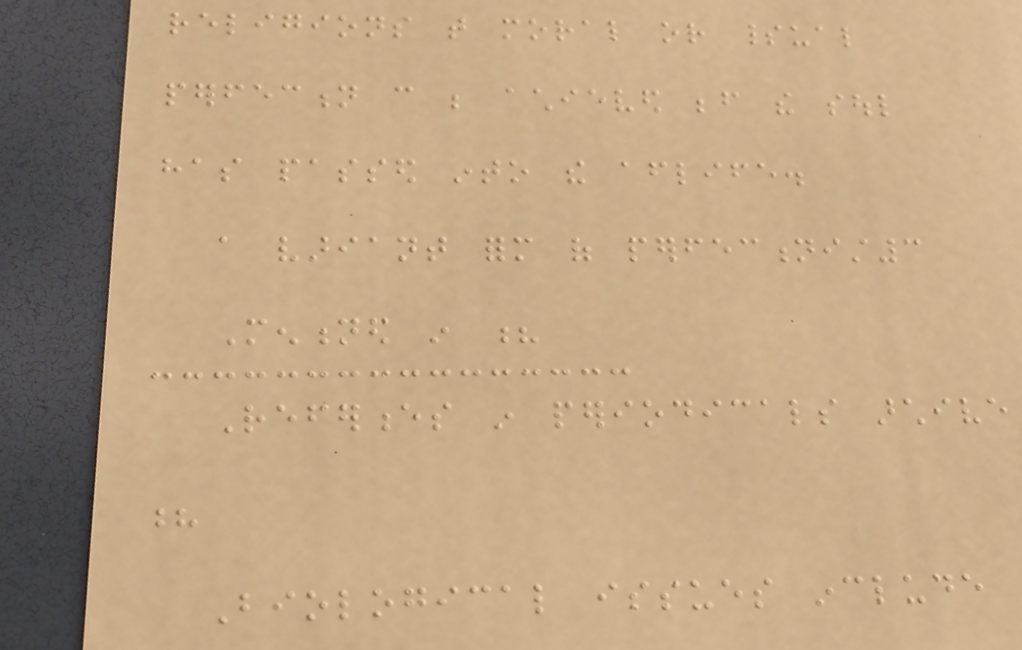religions that moral or spiritual
perfection can be achieved before the soul
has passed into the afterlife.
a variant form of perfectionist3
Mentioned in ?
References in periodicals archive
?
Biological issues include
